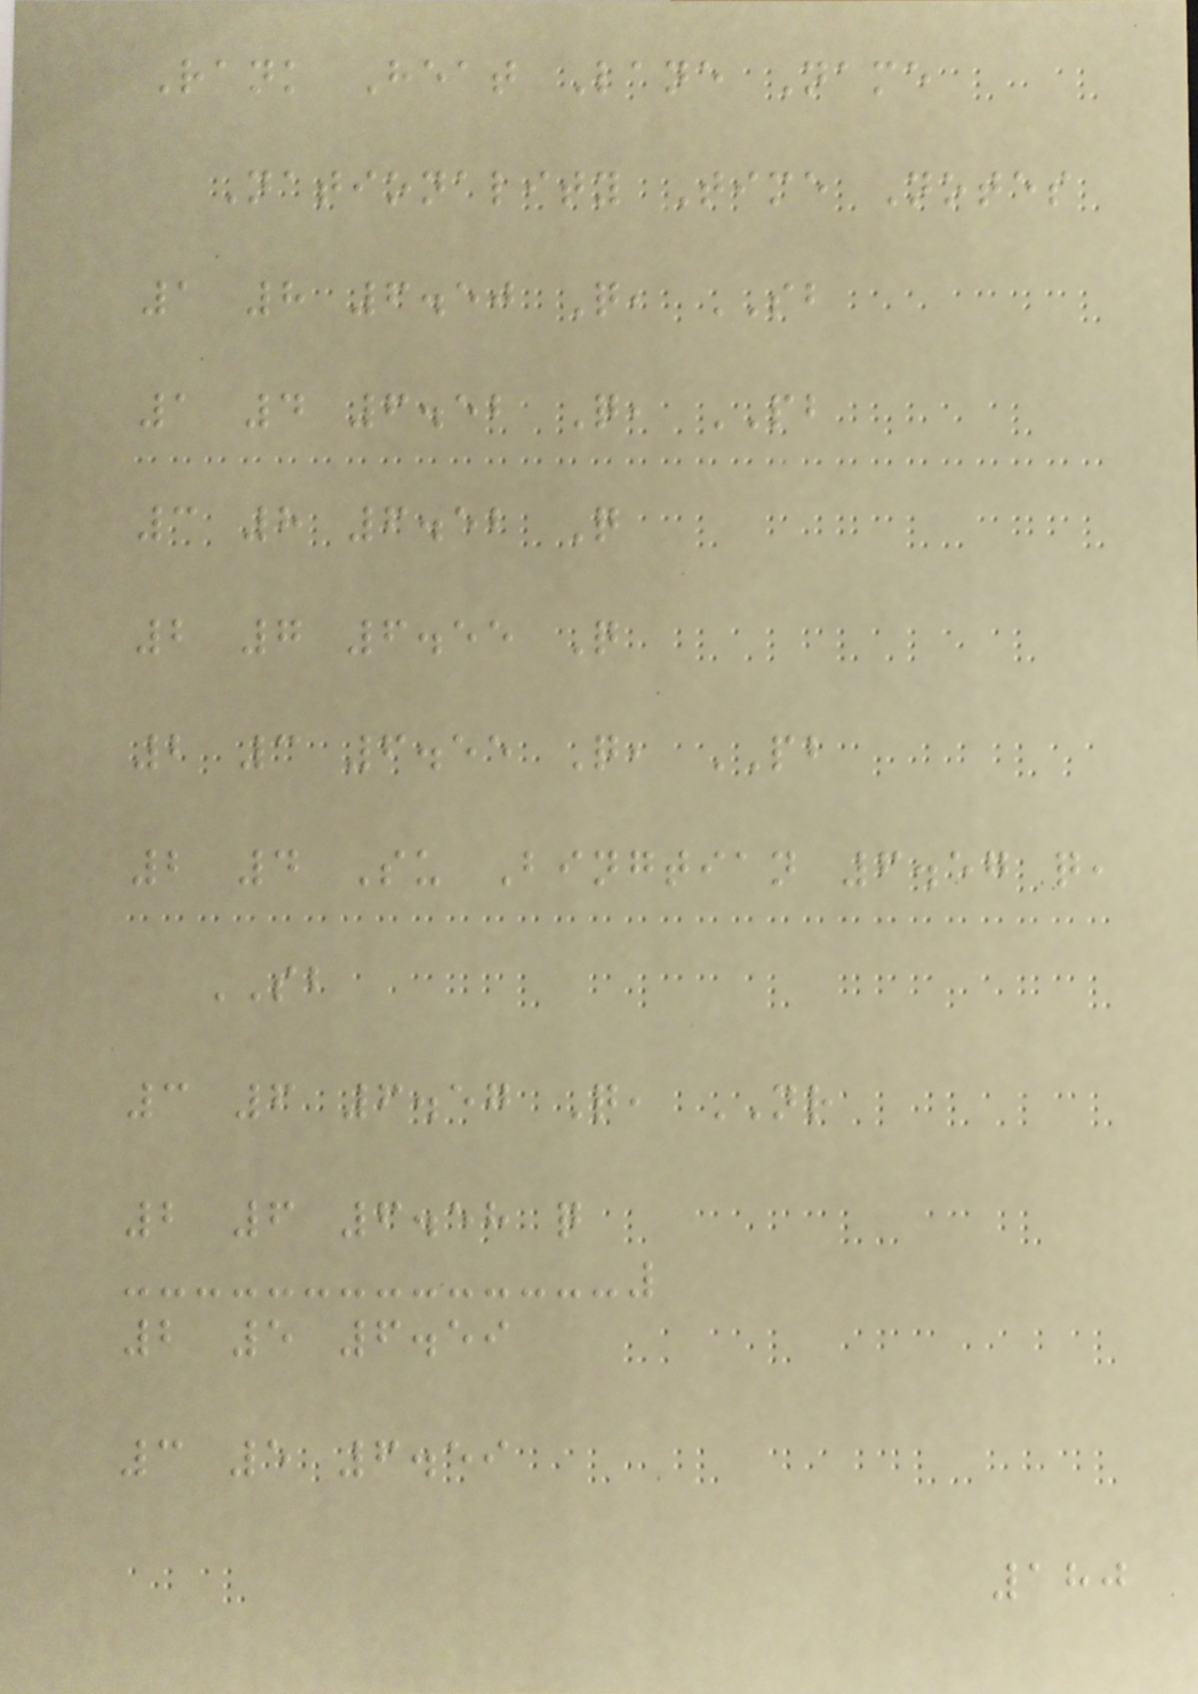Rank Heat Lane Name
Nationality Time Notes
1 8 6.50 Q, SB
1 4 6.52 Q, PB
3 8 6.52 Q
2 7 6.55 Q
2 3 6.55 Q, PB
2 4 Su Bingtian 6.57 q,
SB
3 6 6.57 Q, NR
2 6 6.58 q
2 5 6.59
3 5 6.59
180
